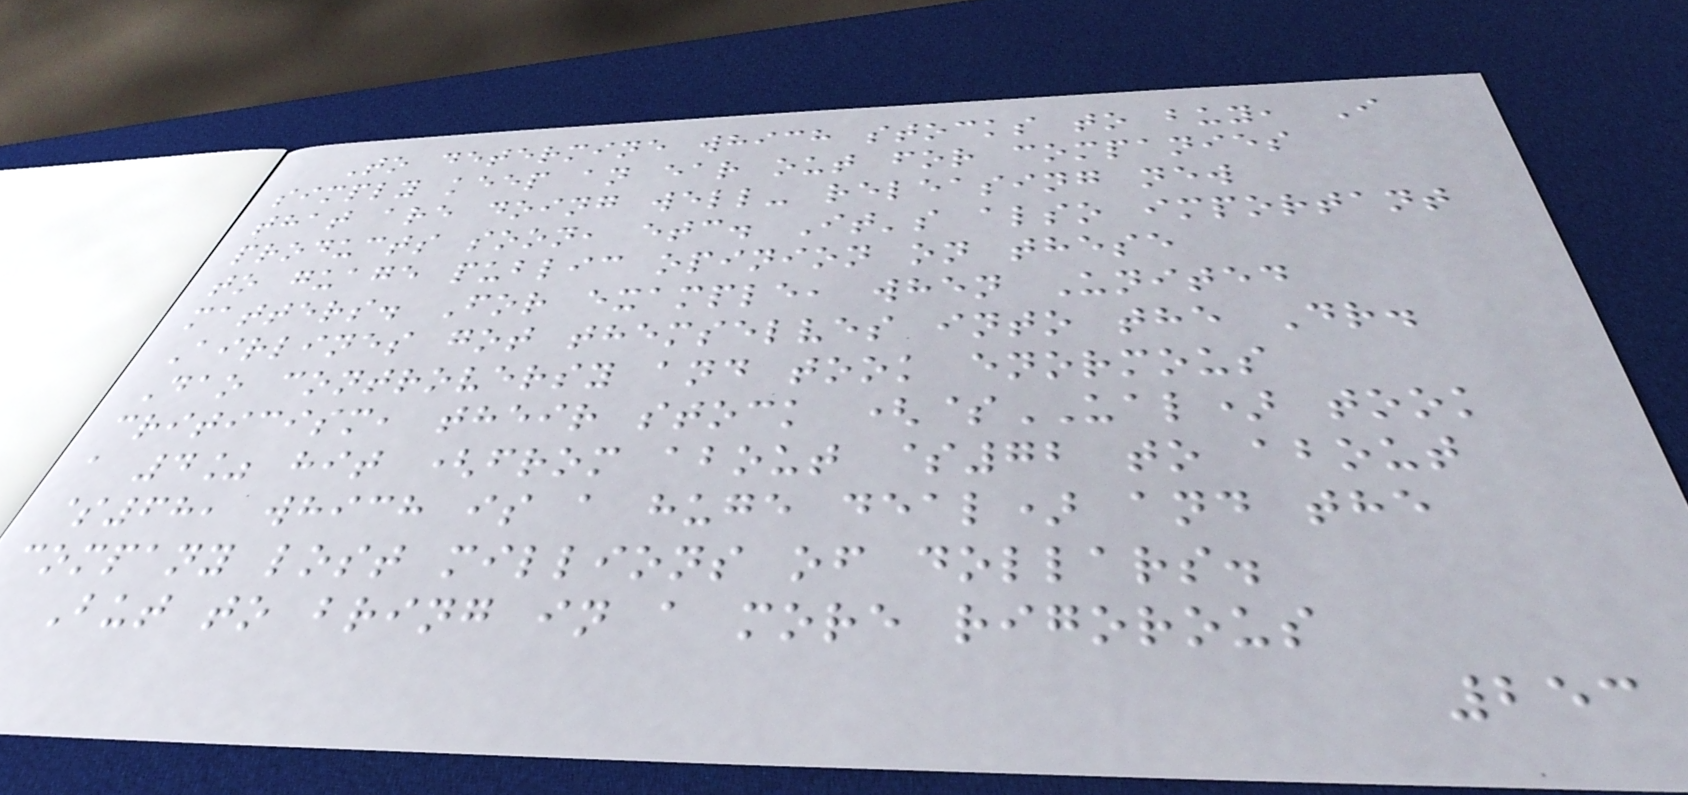To determine which stocks to buy, I
simply keep an ear out for companies
that are doing well- releasing new
products soon, etc. It's also important
to guage public opinion on these
matters. For example, when United
Airlines got themselves into the Dr.
Dao controversy and took enormous
criticism, their stock ($UAL) took
a 4% hit (from about $72 to about
$68, which is a huge deal) and the
company lost millions of dollars.
But to bring in a more rigorous
253
